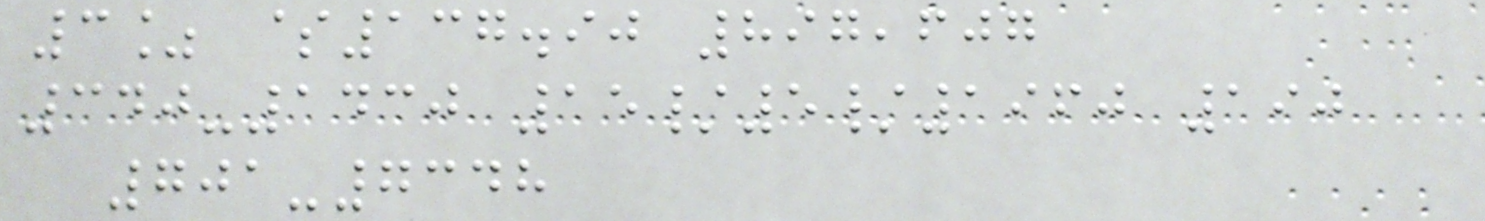3% $137.90 897,607
340-1430 15/5/1960 190
701-7348
